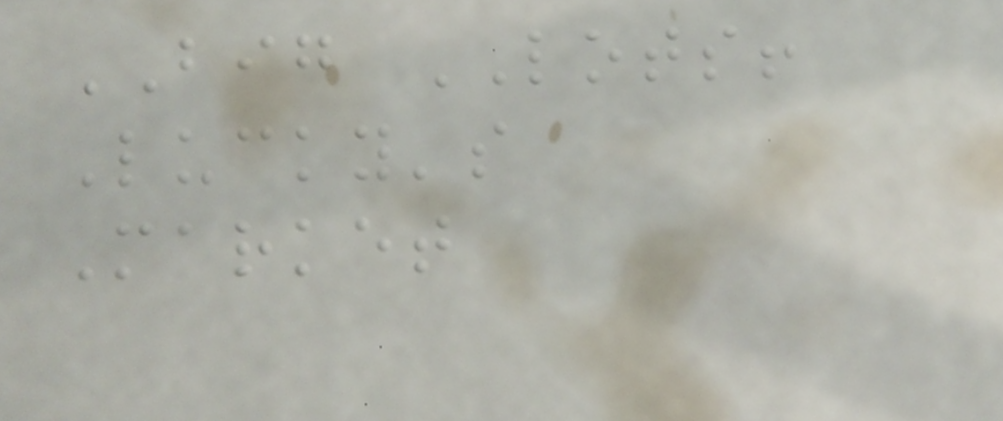BIG LOTS!
Lucky's
Market
